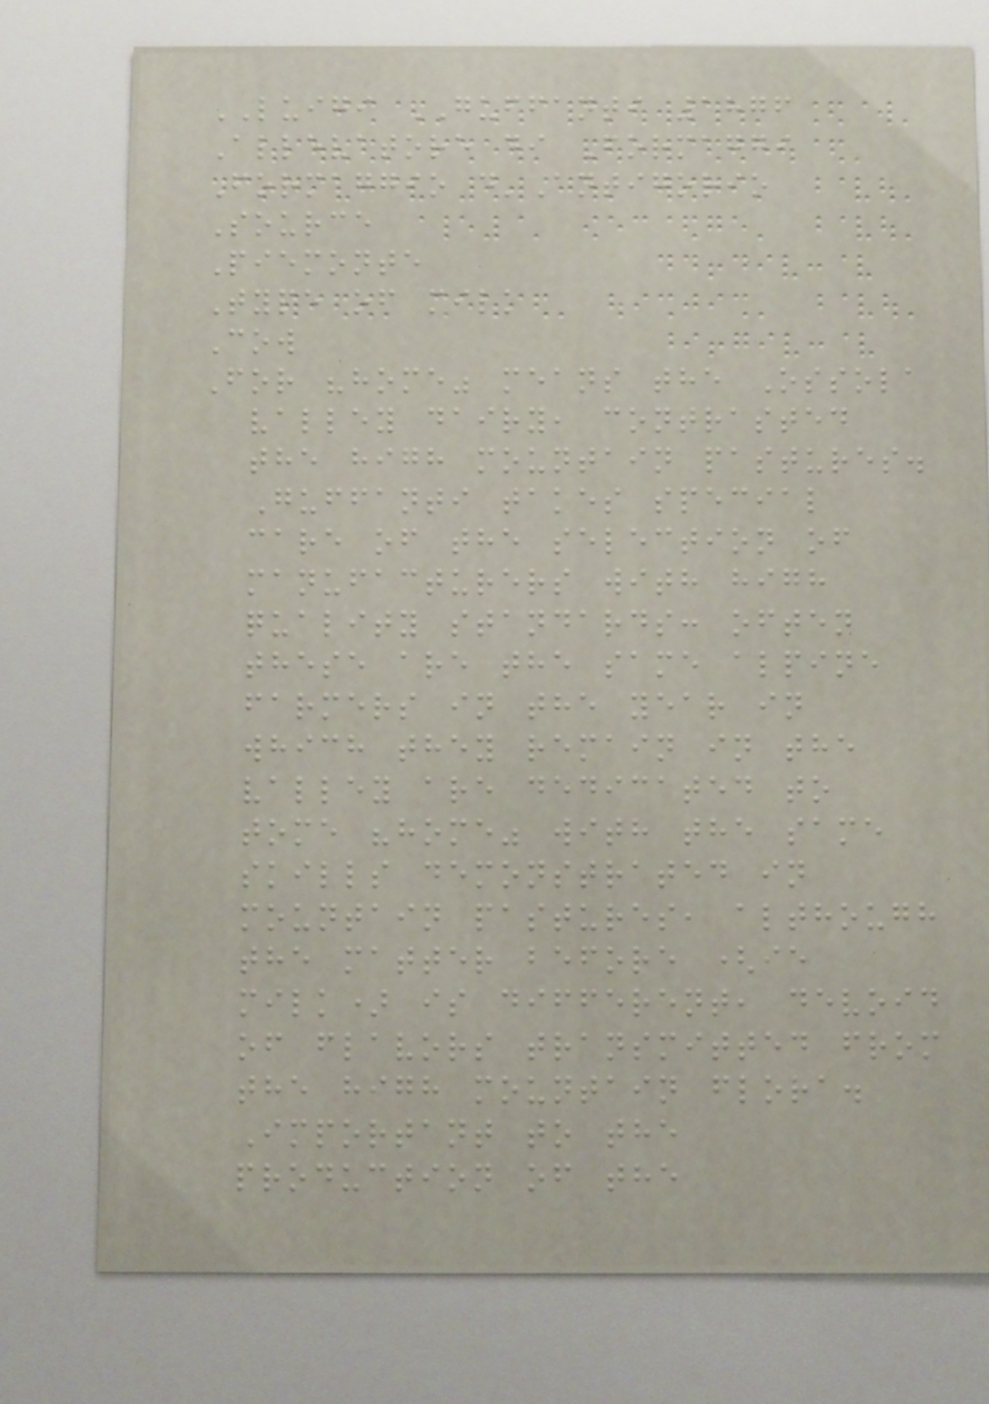LUIGI GUFFANTI 1876
Allevatore di Formaggi
Formaggio d'Antigorio
Source
Piemonte
Type of milk
Cow
For "home" means the Ossola
valley dairy, contrasted
the high mountain pastures.
Guffanti takes special
care of the selection of
manufacturers with high
quality standards: often
these are the same alpine
farmers in the year in
which they remain in the
valley are dedicated to
tome "home" with the same
skills demonstrated in
mountain pastures, although
the matter before (ie
milk) is different, devoid
of flavors transmitted from
the high mountain flora.
Important to the
production of the
